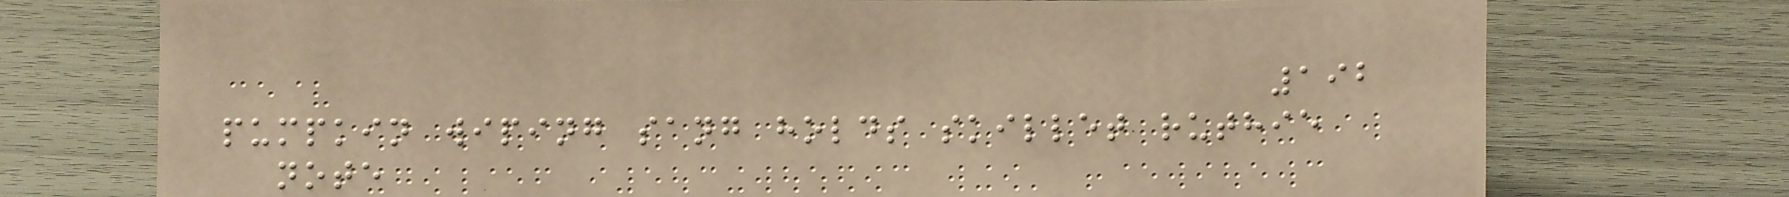192
pumpkin wiping sang holds skillet ruthie
note
